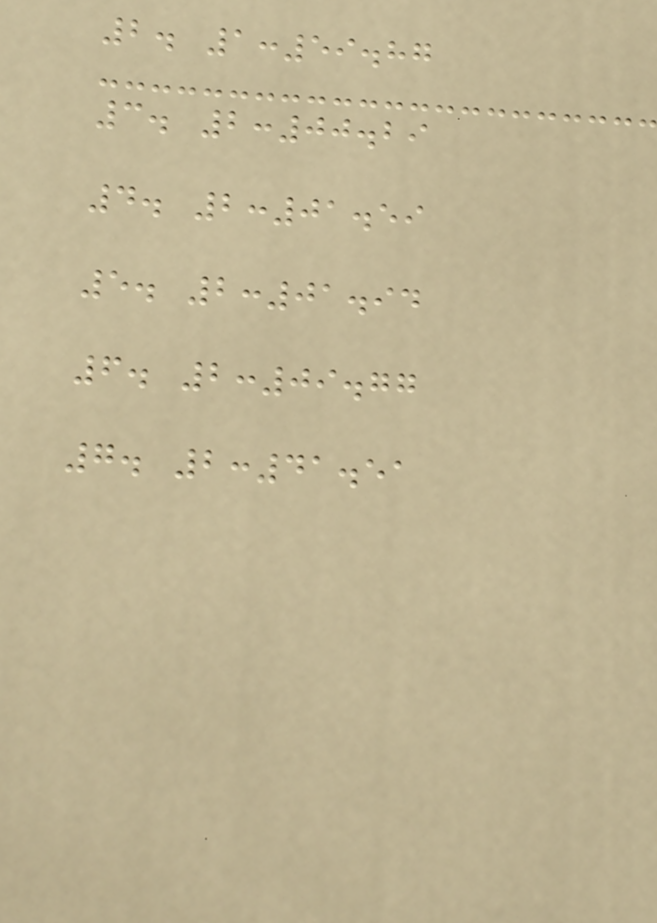2. 1:59.87
3. 2:00.29
4. 2:01.59
5. 2:01.94
6. 2:09.77
7. 2:41.51
